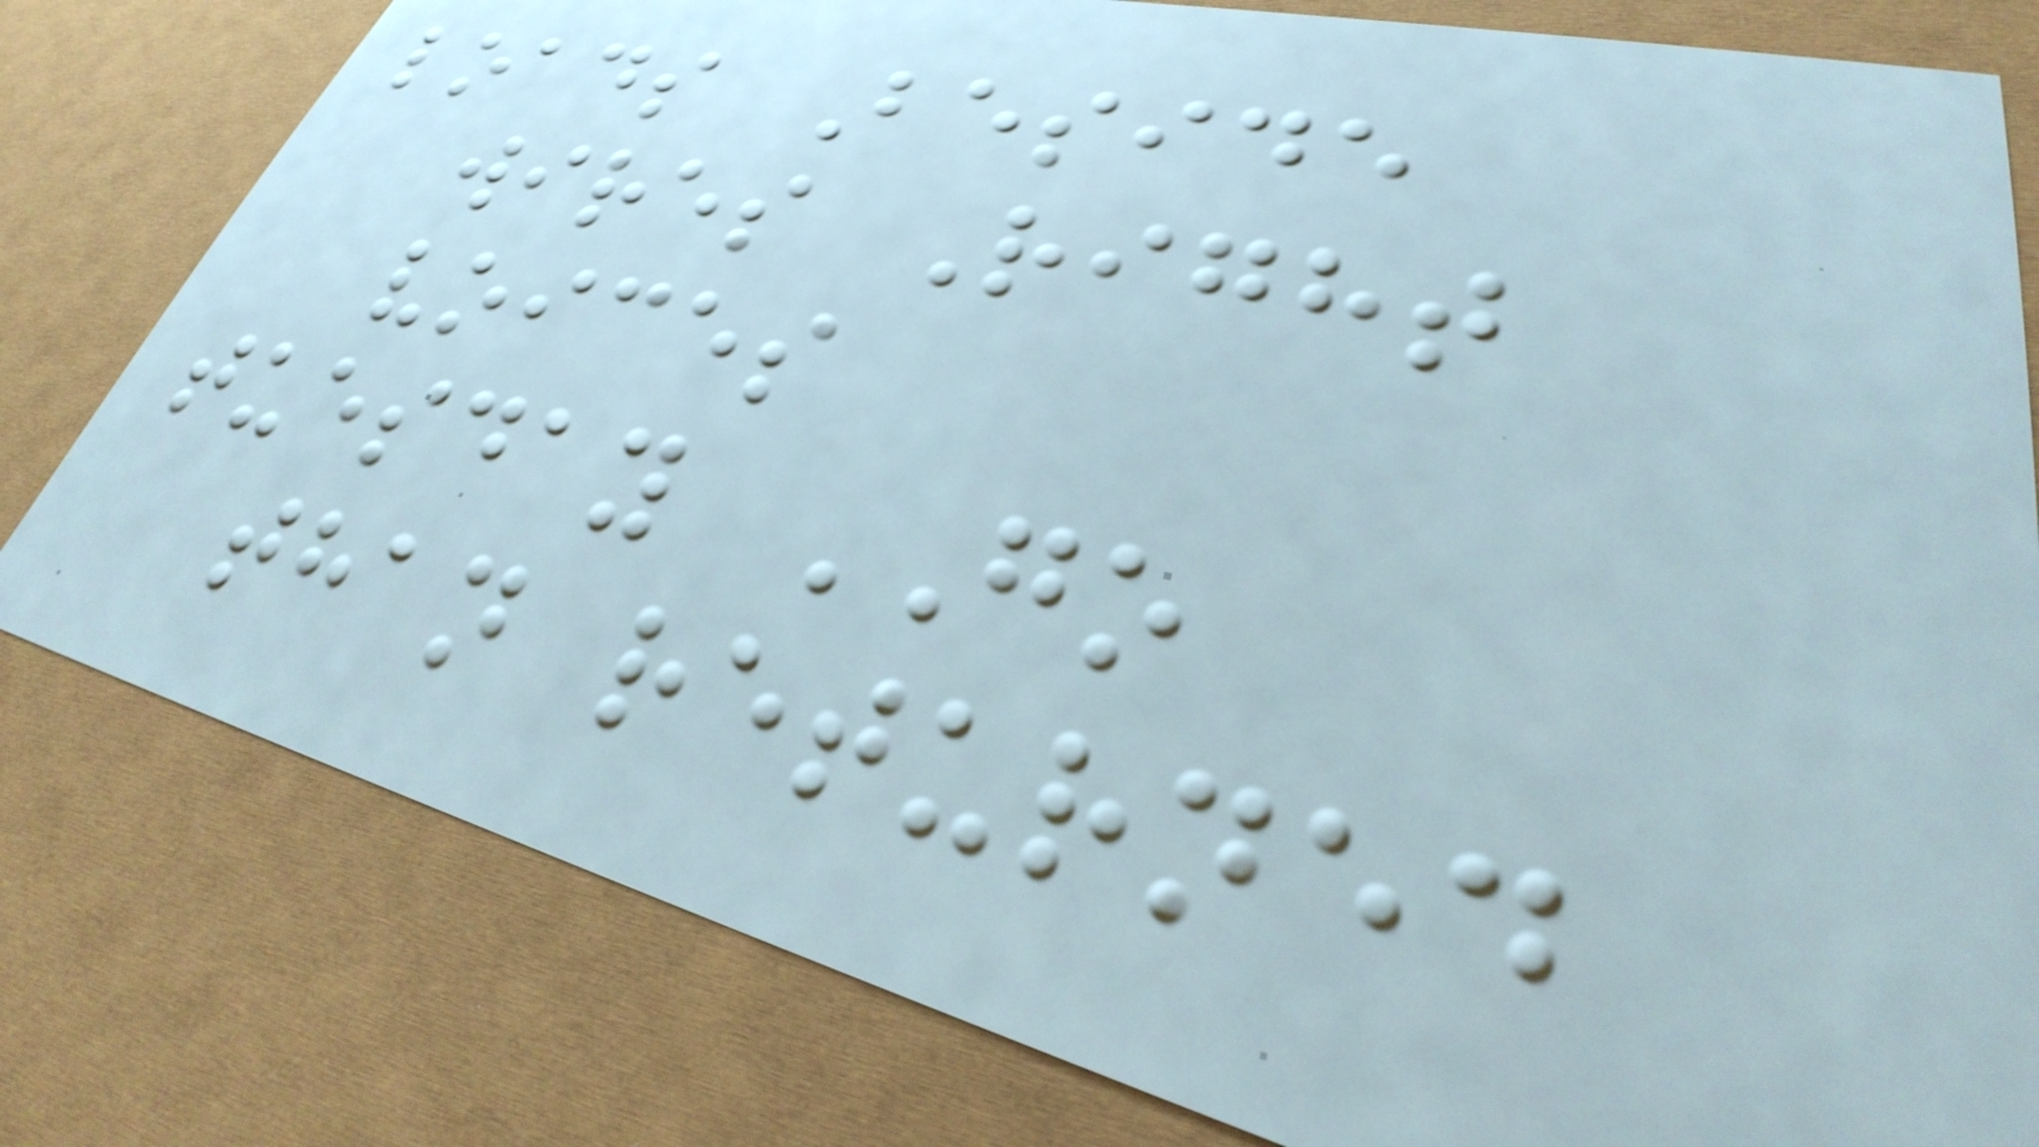loads Beside
wires Right
voices
tuesday GO
than returned
